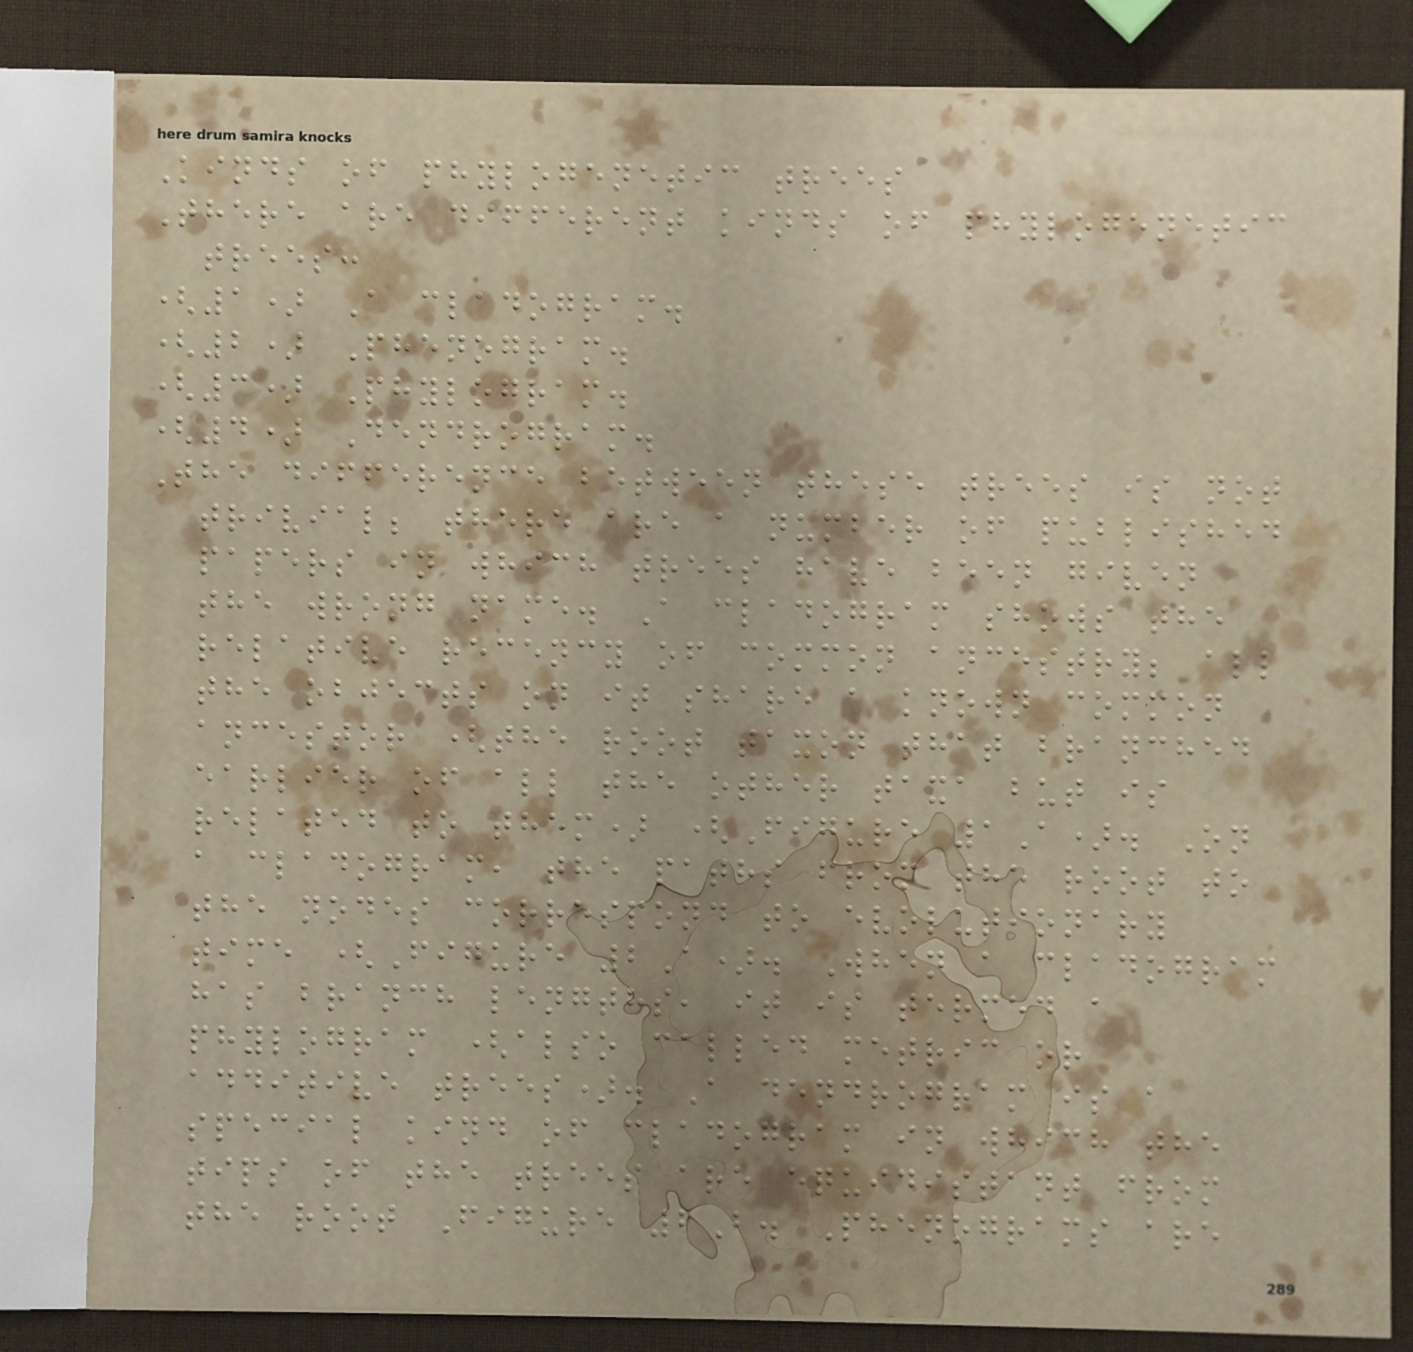Kinds of phylogenetic trees
There are different kinds of phylogenetic
trees:
(1) A cladogram.
(2) Phenogram.
(3) Phylogram.
(4) Dendrogram.
The difference between these trees is not
trivial; there are a number of published
papers in which trees have been given
the wrong name. A cladogram shows the
relative recency of common ancestry; all
the objects on it share a known common
ancestor (the root taxon that branched
earlier of all the other taxa but is
related to them) (Figure 1A). On
a cladogram, the paths from the root to
the nodes correspond to evolutionary
time (Figure 2A). When a cladogram
has branch lengths, it is termed a
phylogram (also called metric or
additive trees). A dendrogram is a
special kind of cladogram in which the
tips of the trees are equidistant from
the root Figure 2B. Phenograms are
